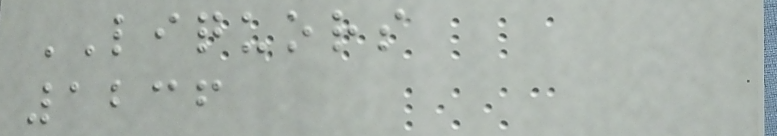LIQUORS
1236
